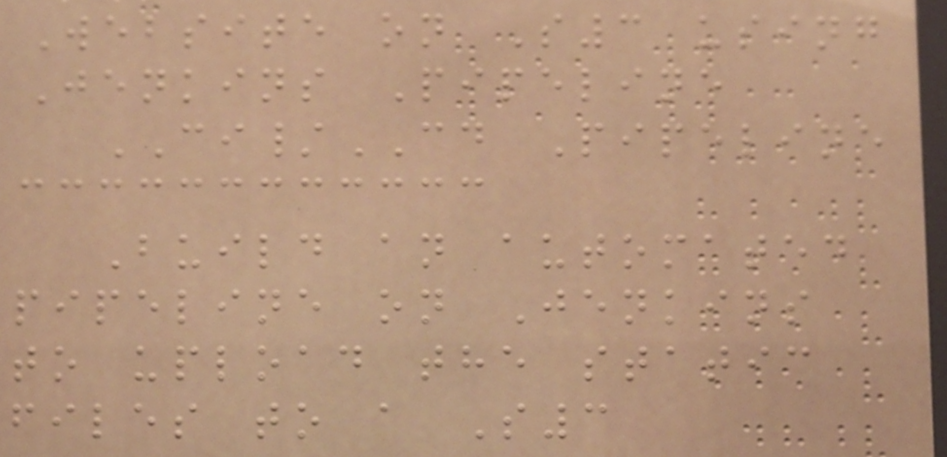Website on S3 using
Jenkins Pipeline
CI/CD Pipeline
Build an automated
pipeline on Jenkins
to upload the static
files to a S3
